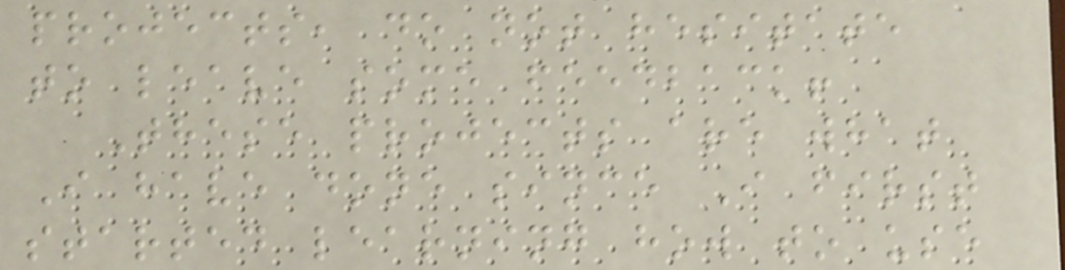projects, do not hesitate
to leave some feedback!
These projects are what
I have done since I first
started learning how to use
